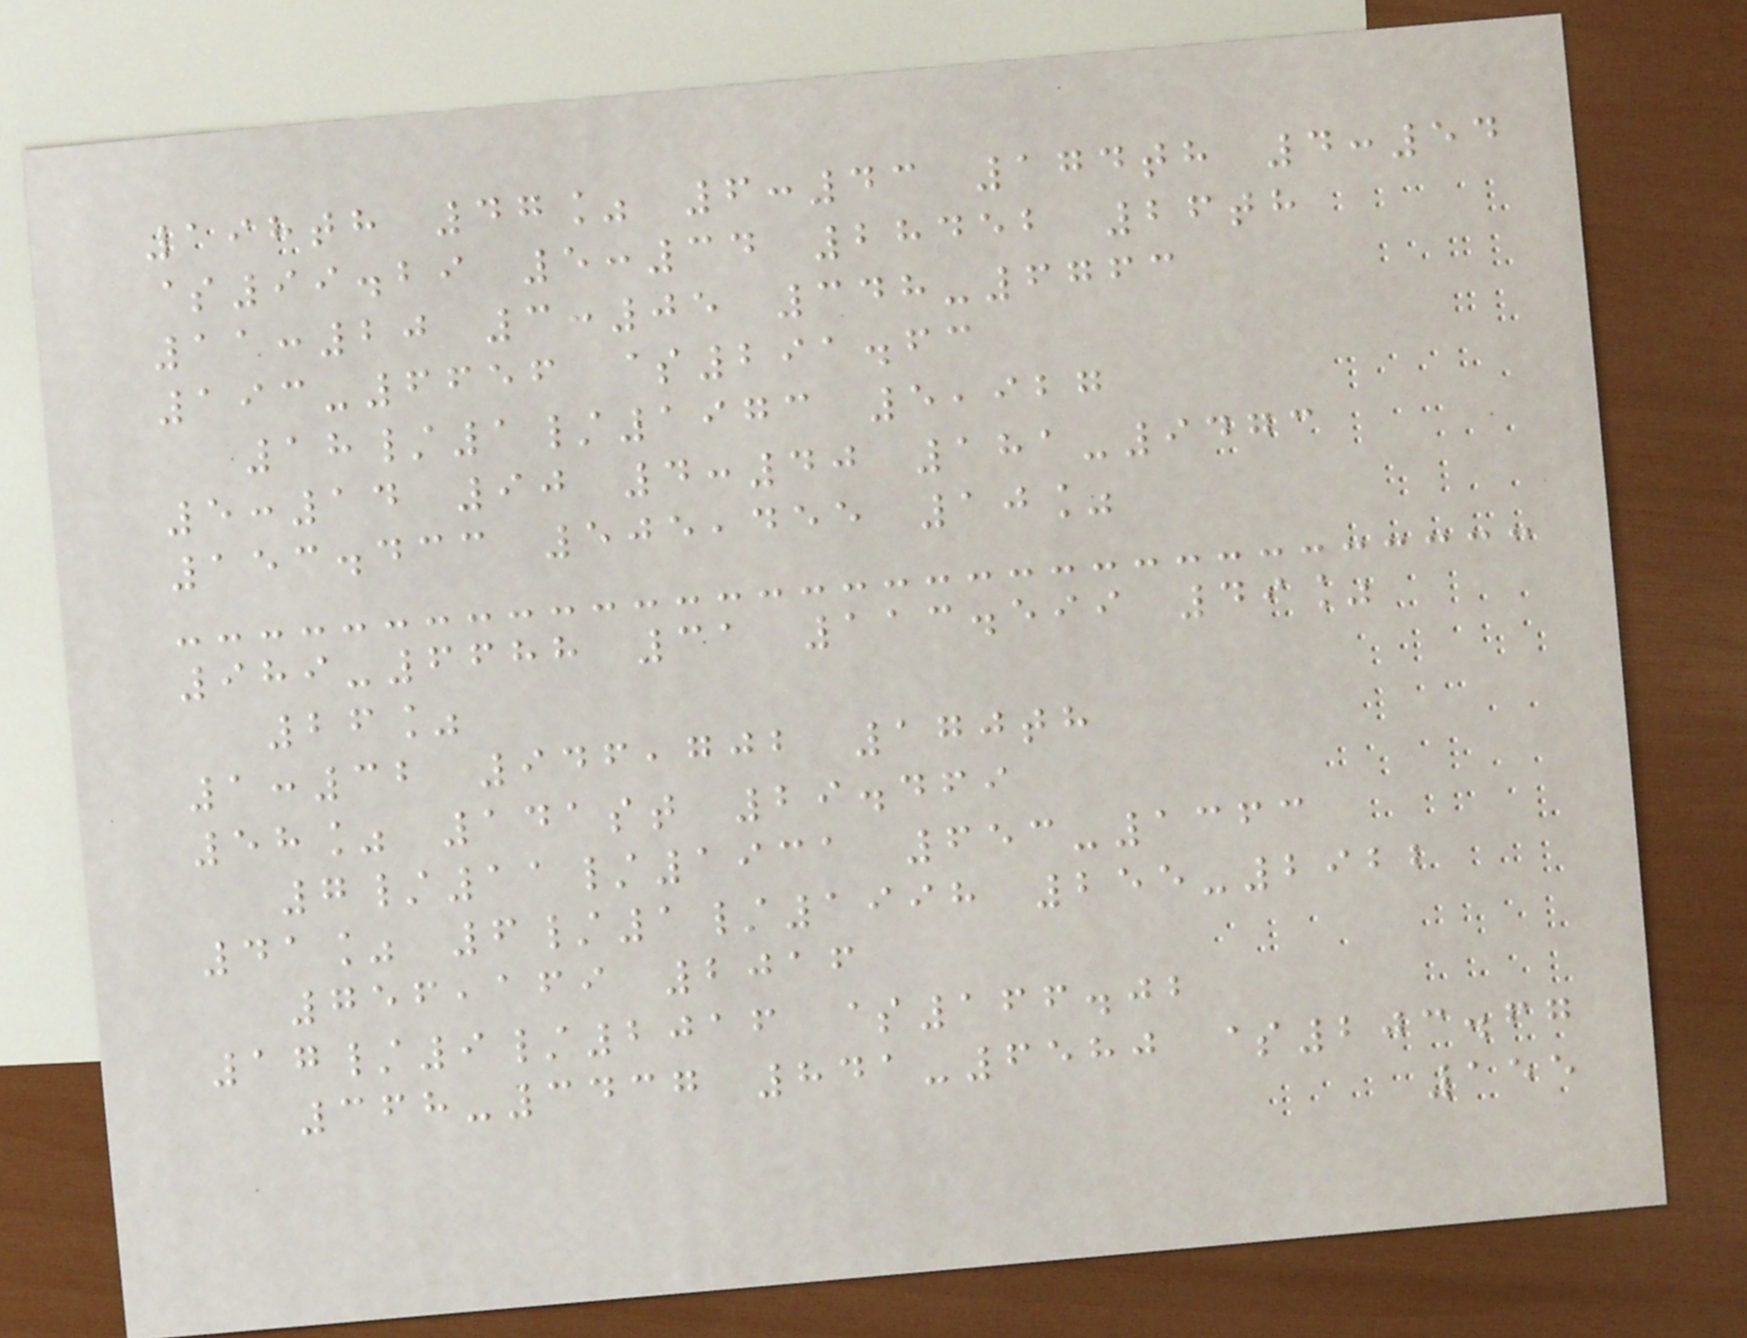198th 47% 6:43 174th 4:54
$99.29 5:34 28452 26th
11:20 3:05 348-6763
193-6656 $291.63
18/1/1973 5,927
5:14 90 4:40 181-9473
153.433 505,455 10%
989-6688 31 113.599 49%
26%
1:32 946,702 170th
58% 141st 29.469
7/11/1931 653-1363
41% 6/1/1998 255-2922
756,169 2016
17/9/2016 $166.02
368-3437 841-6580 $203.67
155
